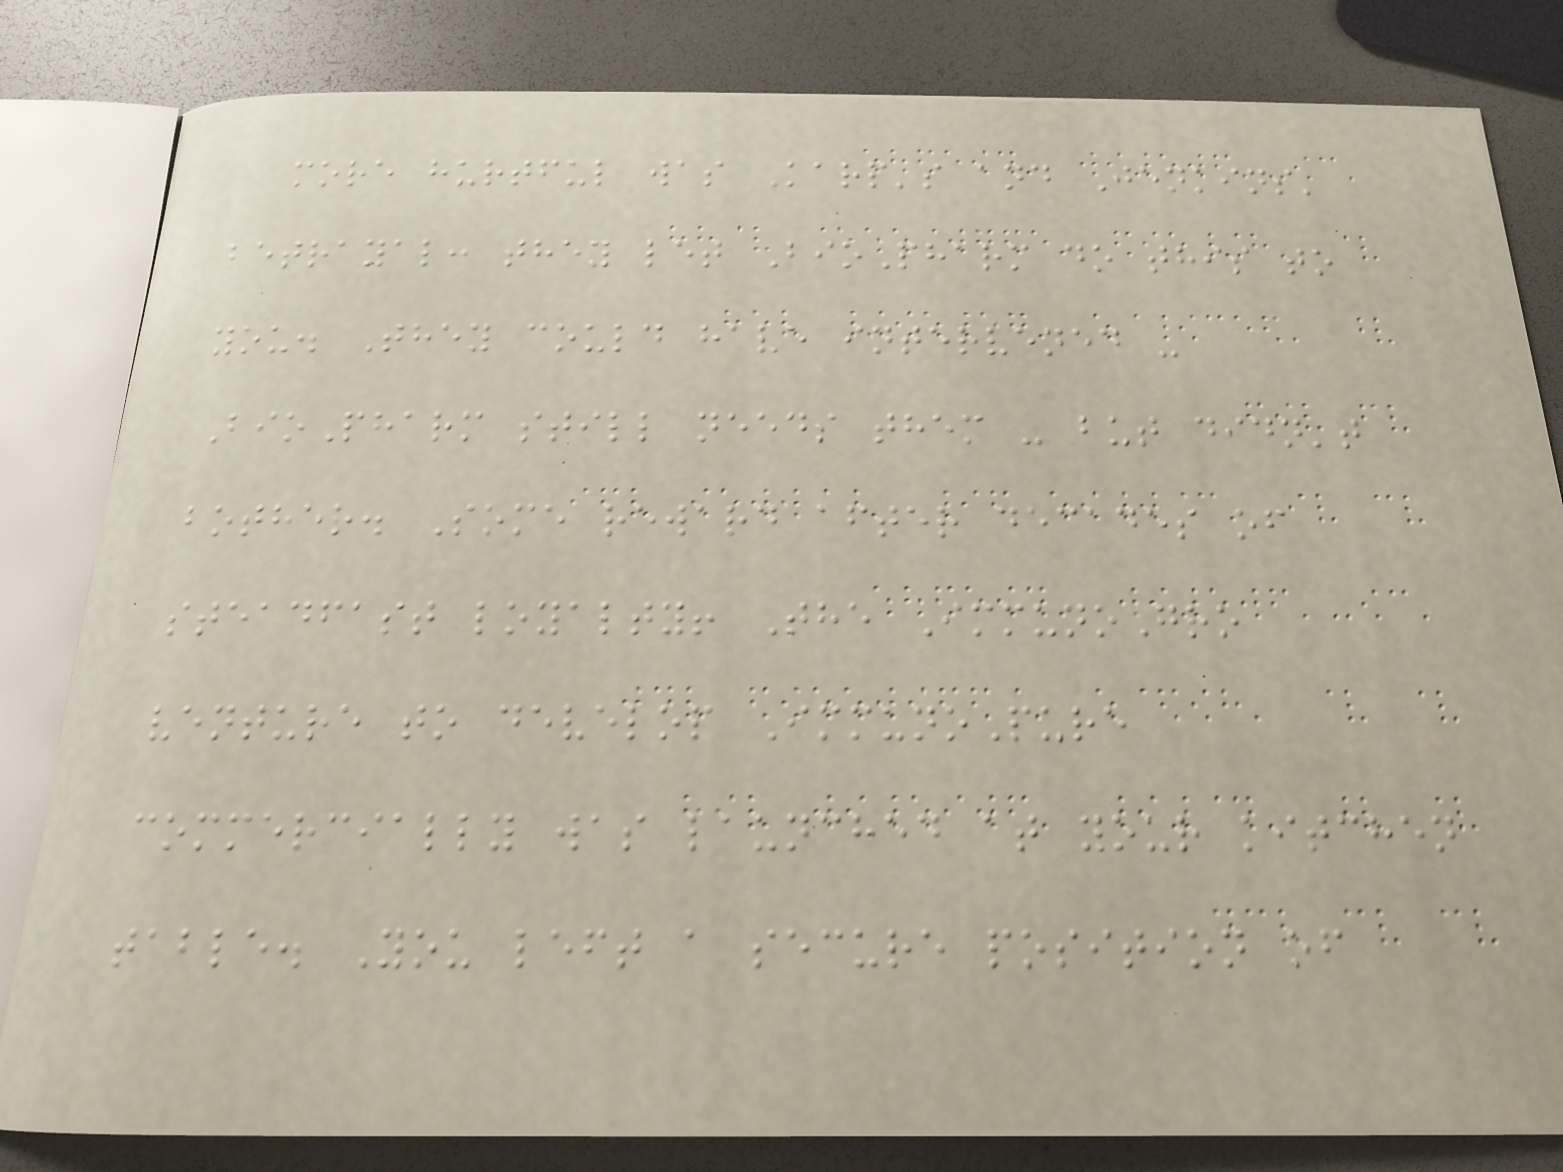more hurtful was Karp's and Jenkins'
betrayal: they let BioPharm do this to
you. They could have intervened -
BioPharm still needs them - but didn't
bother. Some reward after decades of
steadfast loyalty! The ImmunoGro
venture to develop ImmunoPure
commercially was launched at your kitchen
table. You left a secure position of
